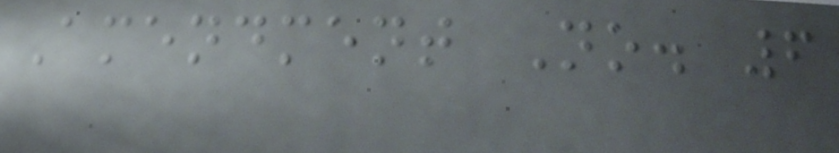Amendment No. 6
